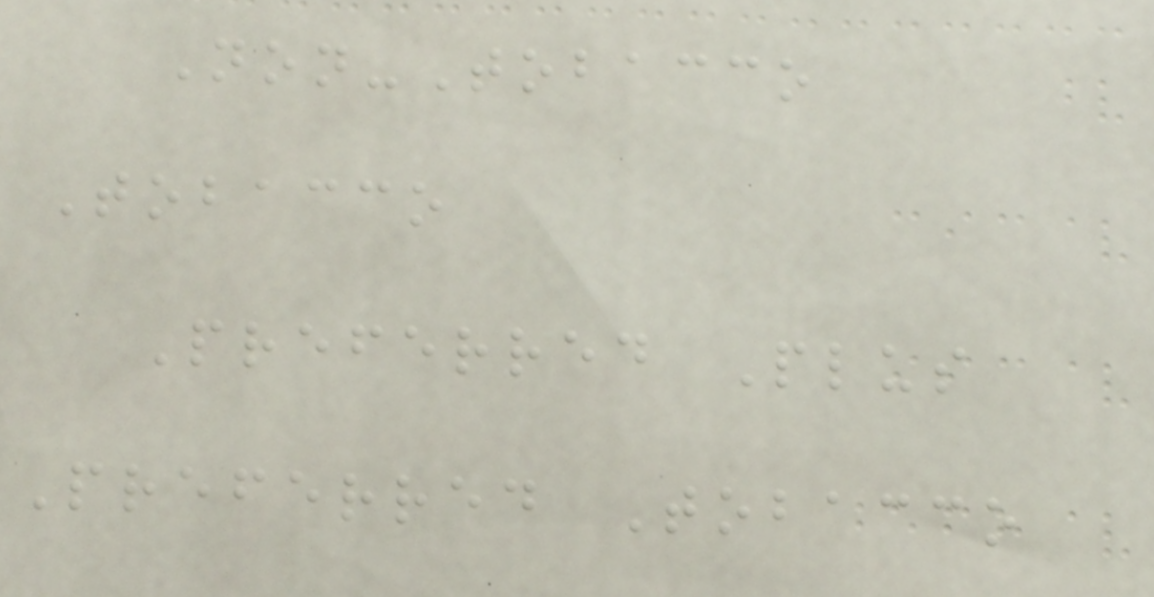Non-Tobacco
Tobacco
Preferred Plus
Preferred Tobacco
